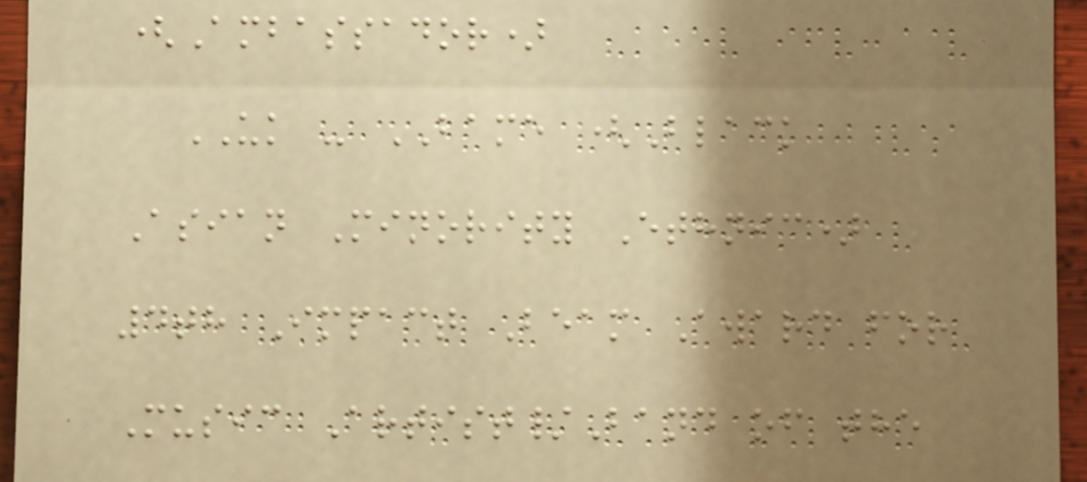(Ambassador)
UK - BAME (Black
Asian Minority Ethnic)
4th Impact Beam Award for
Music Artist/Band of the
